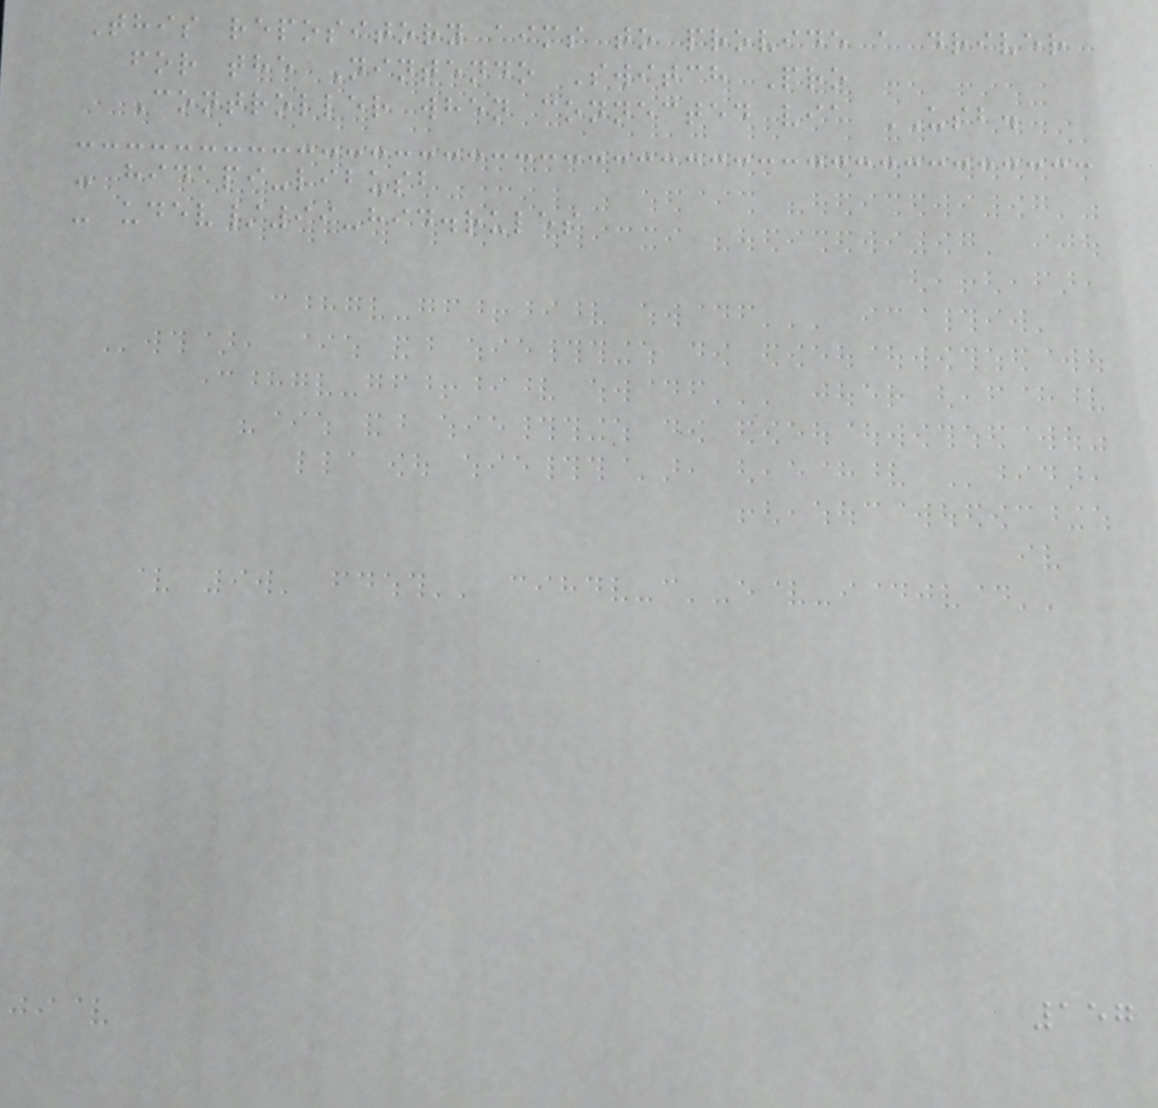This repository aims to provide a driver
for the Nintendo Switch Pro
Controller when connected via USB.
- hidapi-libusb
- udev/99-hid.rules
157
